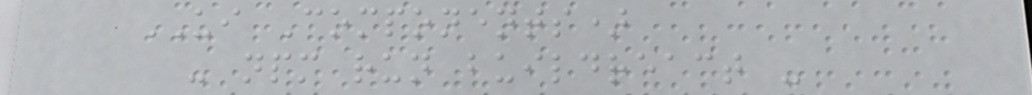UI Components)
- npm run buildreact -
